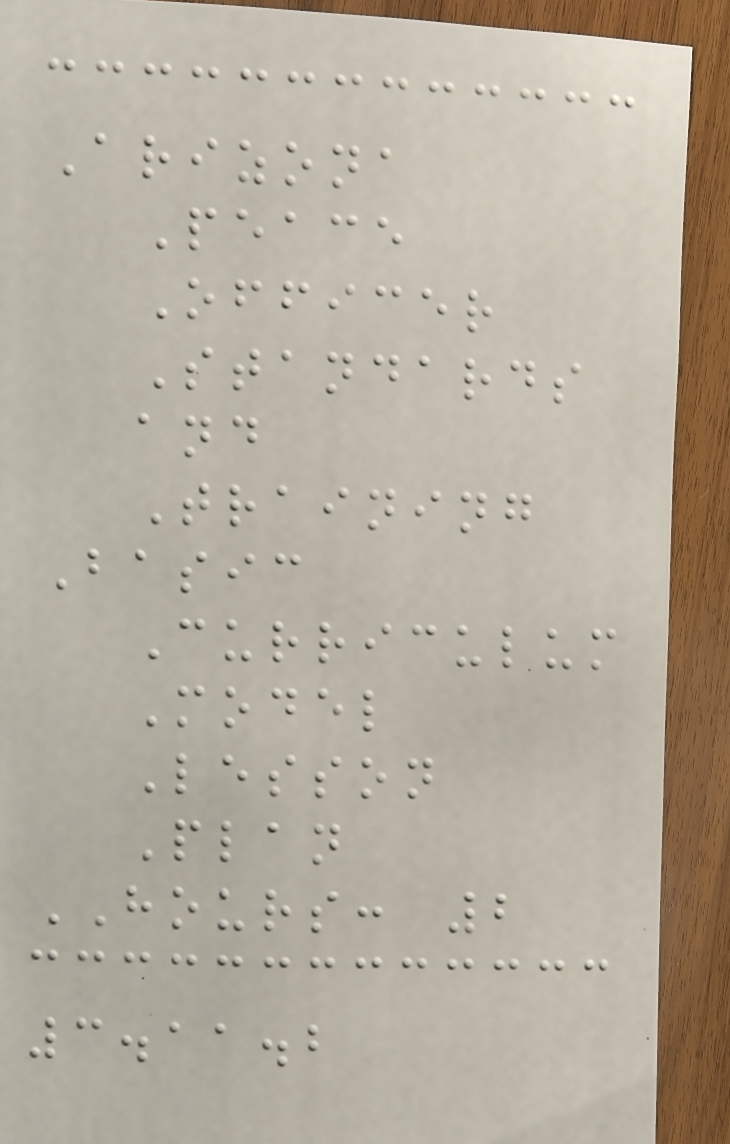Arizona
Peace
Officer
Standards
and
Training
Basic
Curriculum
Model
Lesson
Plan
HOURS: 2
3.11.2
